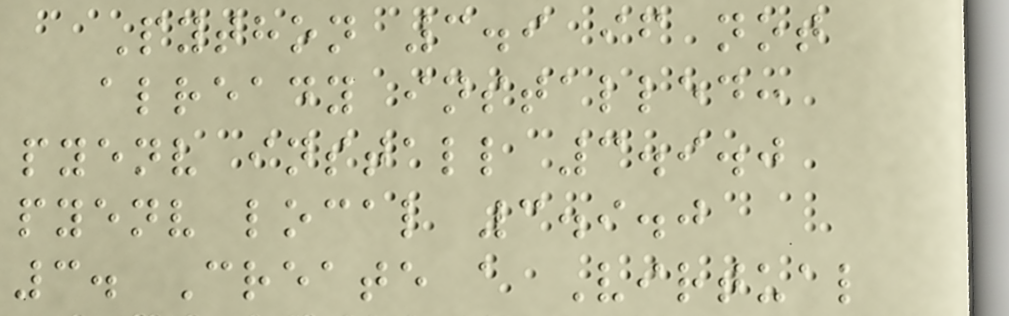Python 3.9 if not
already installed:
pyenv install 3.9.0
pyenv local 3.9.0
3. Create a Virtual
